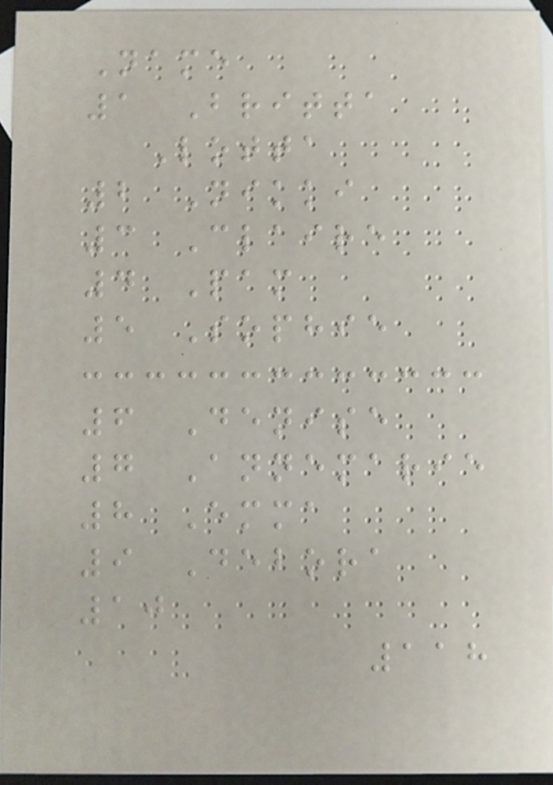Name
1 Britta
Lotta
2 Nikki
3 Claire
4 Pam
5 Sophie
6 Denise
7 Annemarie
8 Emma
9 Debora
10
118
